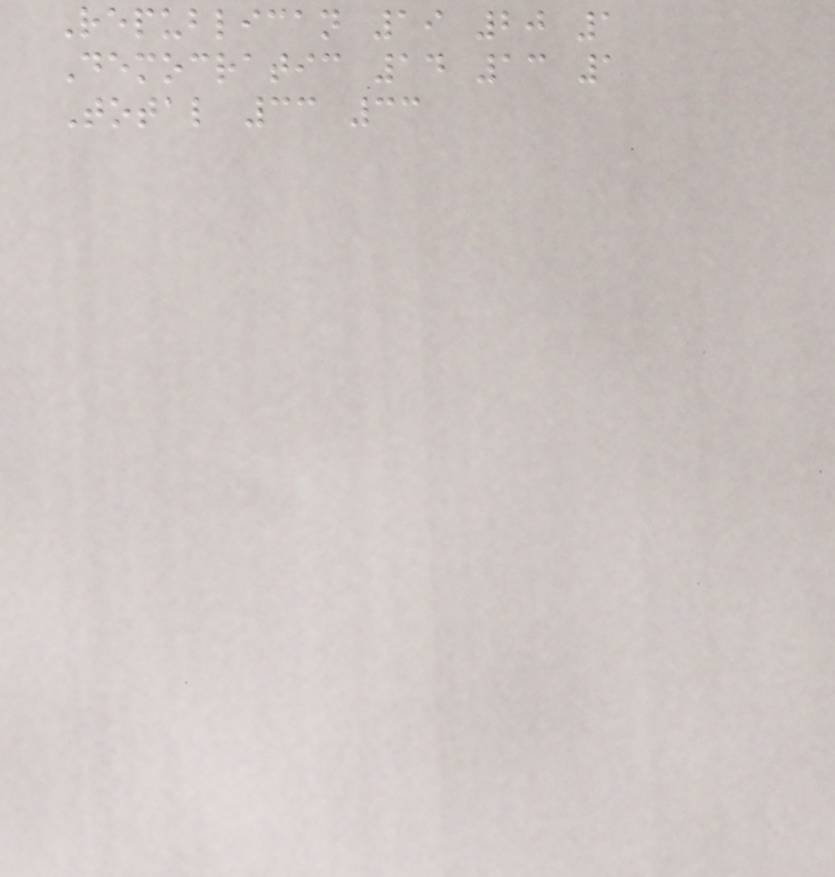Republican 19 20 1
Democratic 14 13 1
Total 33 33
